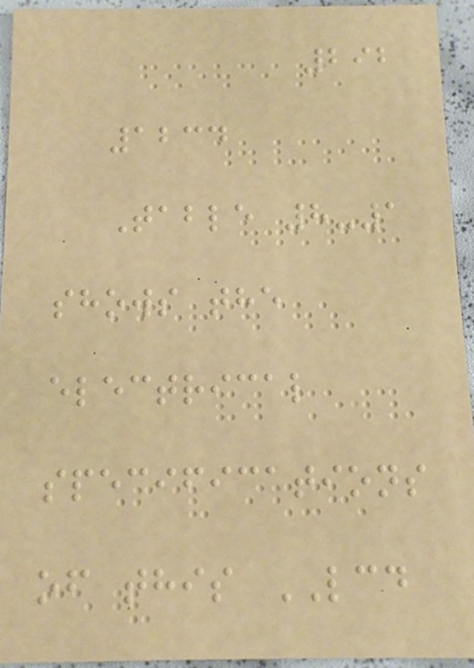292
1234
Table 8-1
shows the
electrical
specifications
of this LCD
